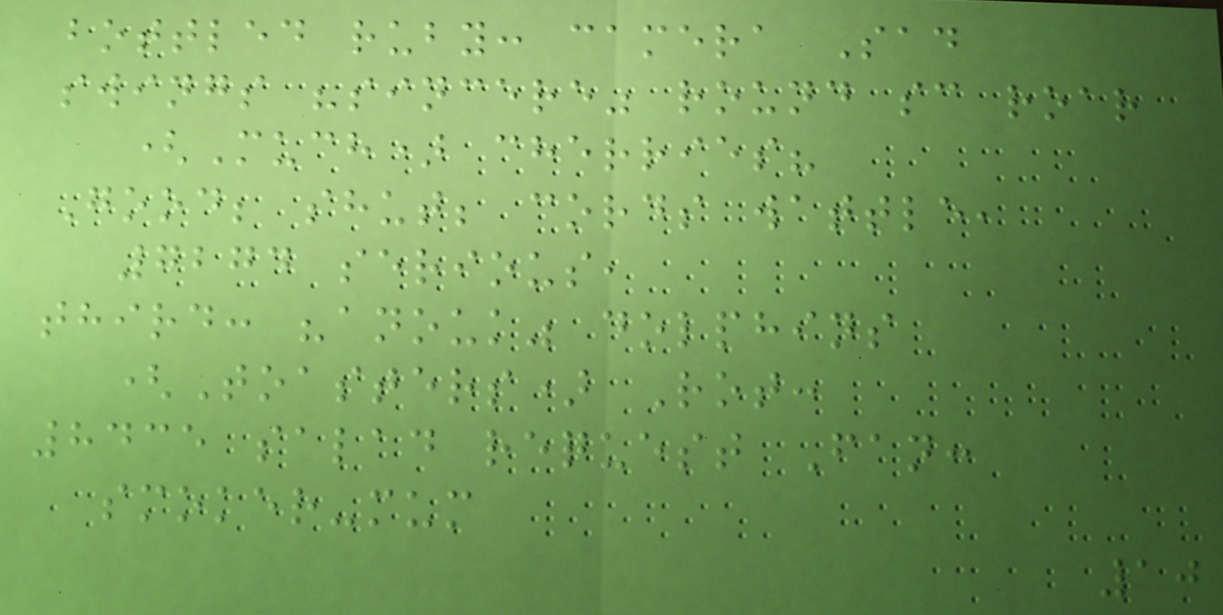bottled ruby: camera Sad
swings "sincere" round sc roar
(Much) cherries?
Good; shut; cords wattle,
7274 serious,
third: "anouk" dolphins
(Toasters) Rot:
8435 salad request Fan:
smoker-mum
10
